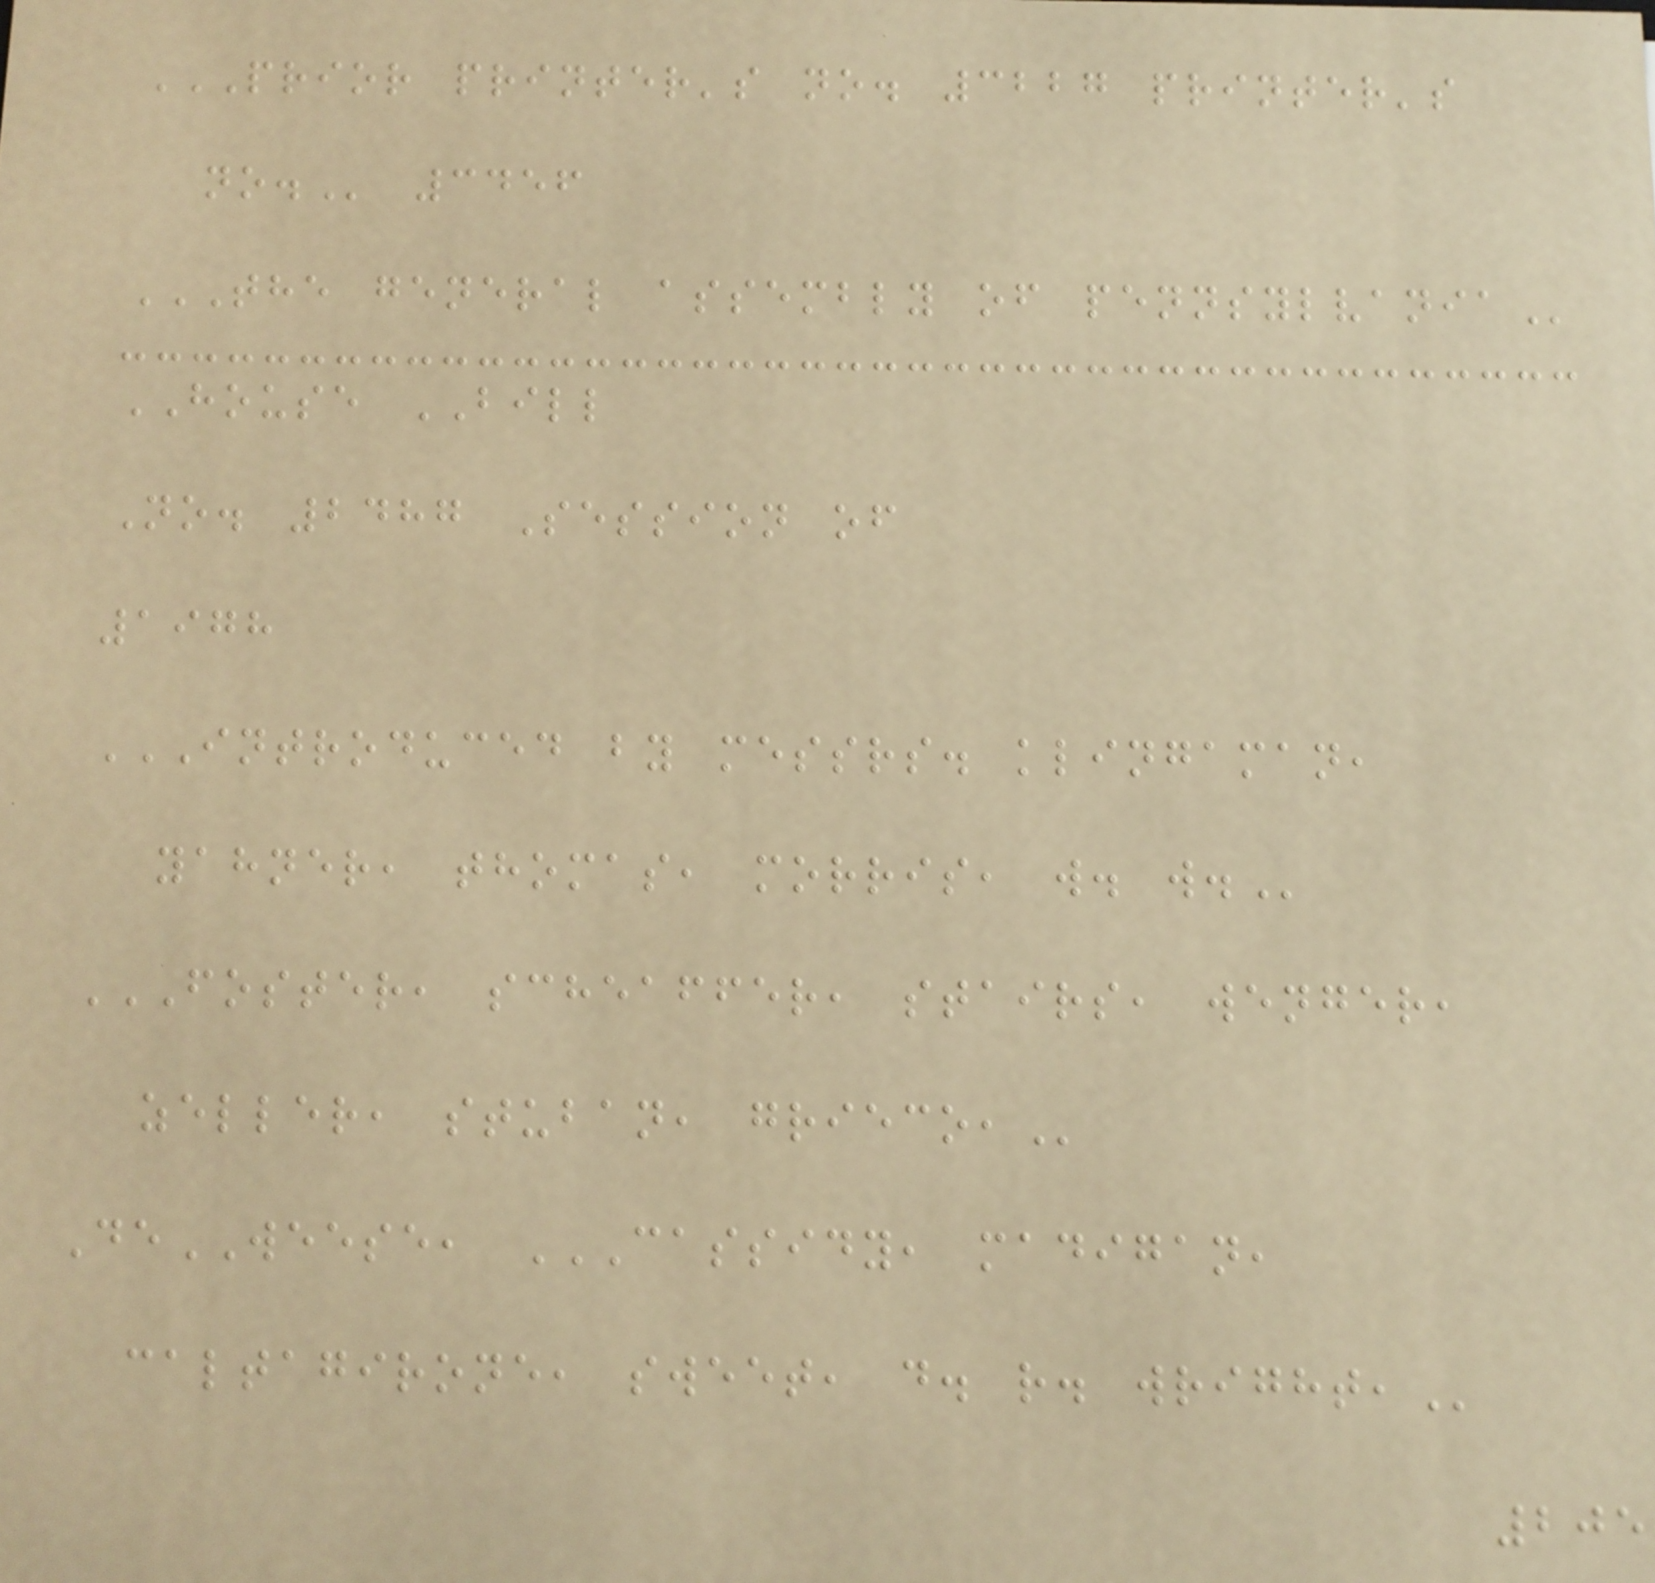PRIOR PRINTER'S NO. 3227 PRINTER'S
NO. 3456
THE GENERAL ASSEMBLY OF PENNSYLVANIA
HOUSE BILL
No. 2487 Session of
1978
INTRODUCED BY MESSRS. KLINGAMAN,
YAHNER, THOMAS, MORRIS, W. W.
FOSTER, SCHEAFFER, STAIRS, WENGER,
ZELLER, STUBAN, GRIECO,
DeWEESE, CASSIDY, MADIGAN,
CALTAGIRONE, SWEET, D. R. WRIGHT,
205
